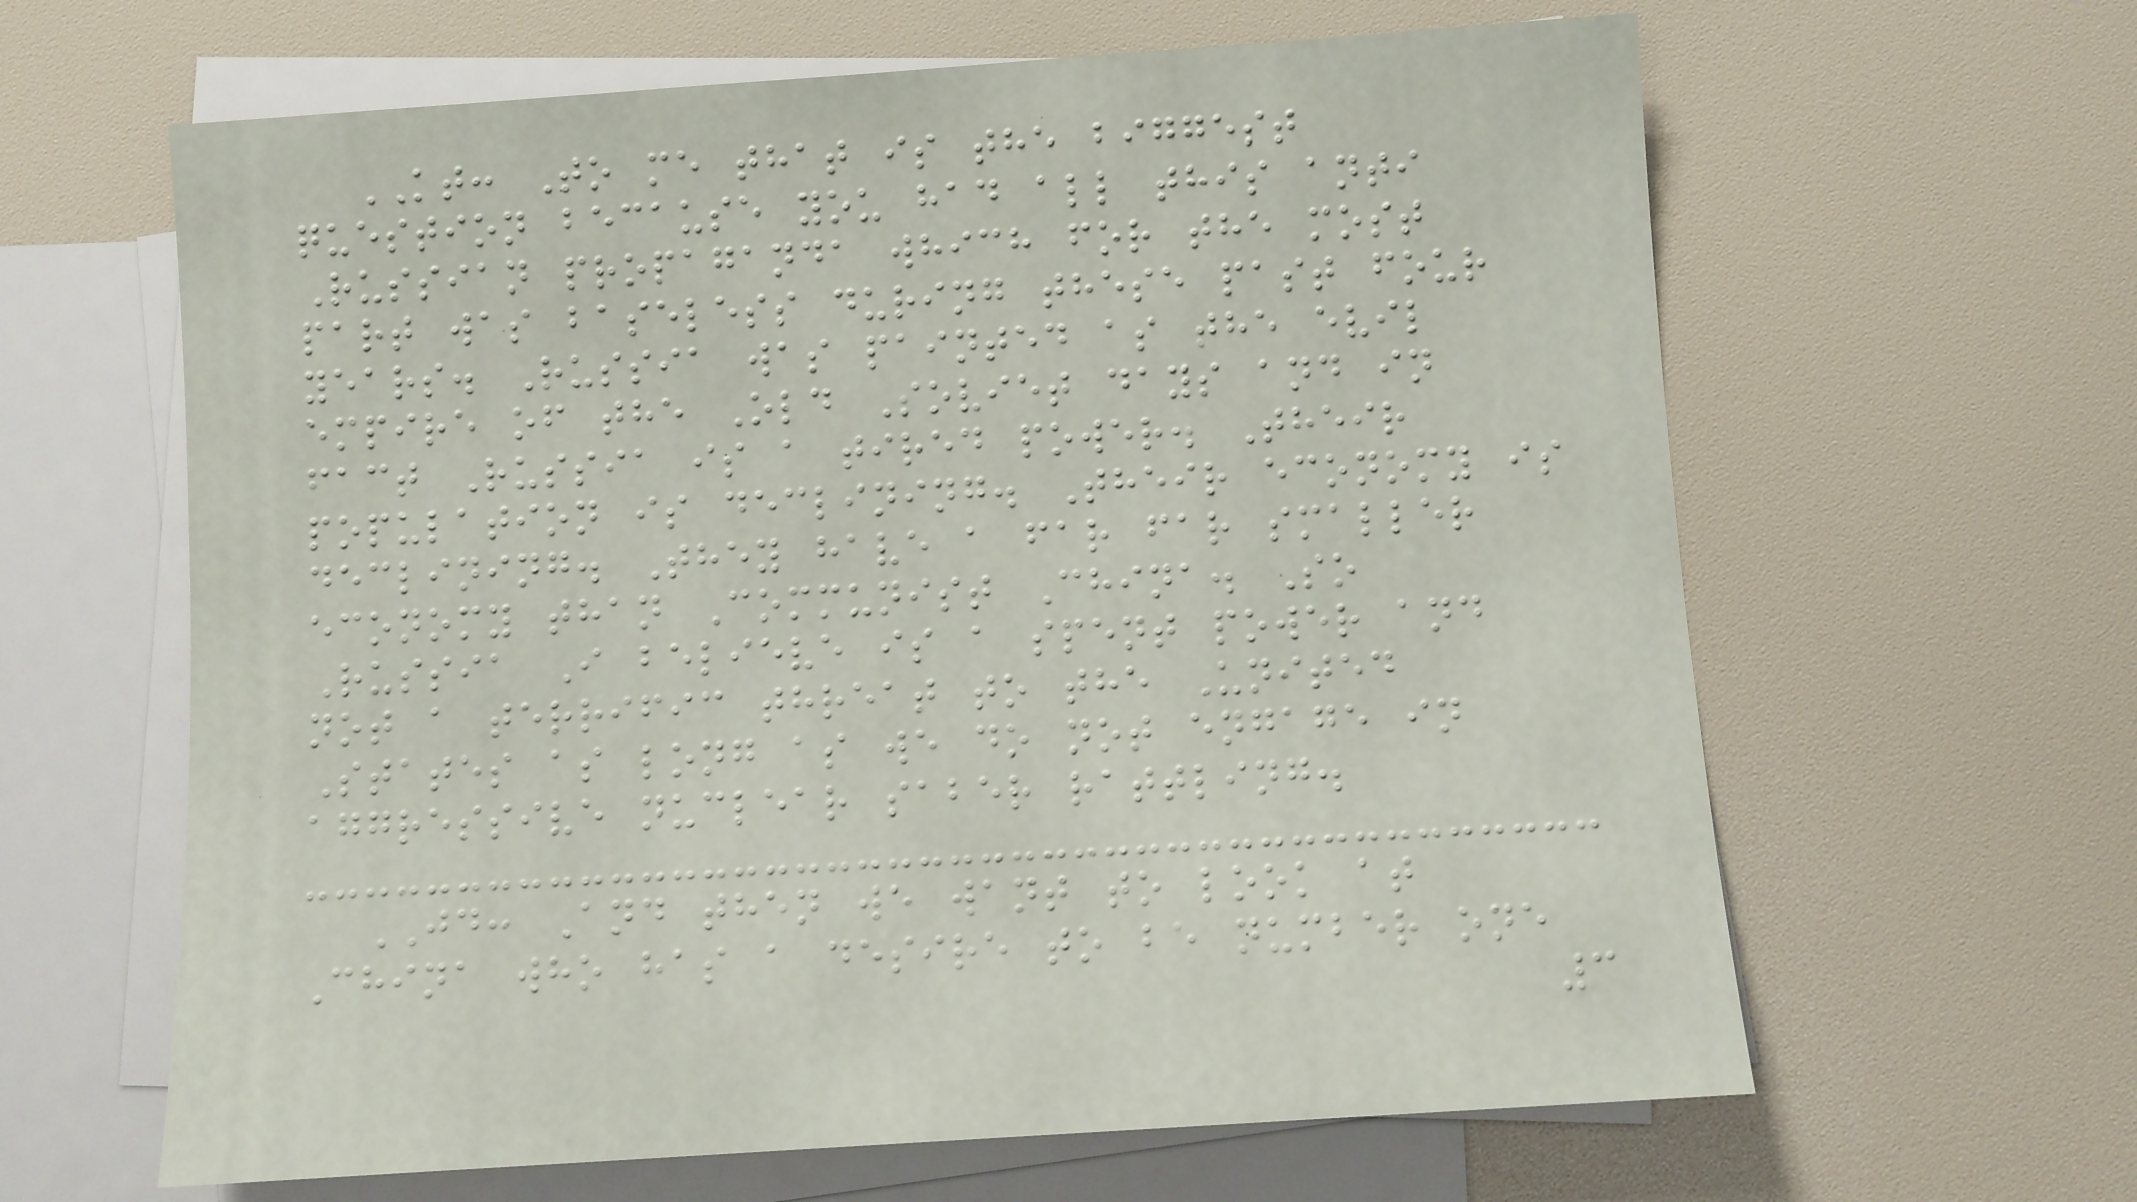KT: To me that is the biggest
question because you had all this anti
Russian propaganda which for the most
part was baseless during these past four
years. Russia was painted as the evil
empire of the Old Soviet days and in
fact Russia is a tired power. Their
population is declining. Their economy is
declining. They have a far far smaller
economy than Communist China. So
Russia I believe is a spent power and
not a terrific threat to the United
States as long as we do not engage in
aggressive nuclear saber rattling.
JD: And then we want to look at
China who has a desire to be number one
3
